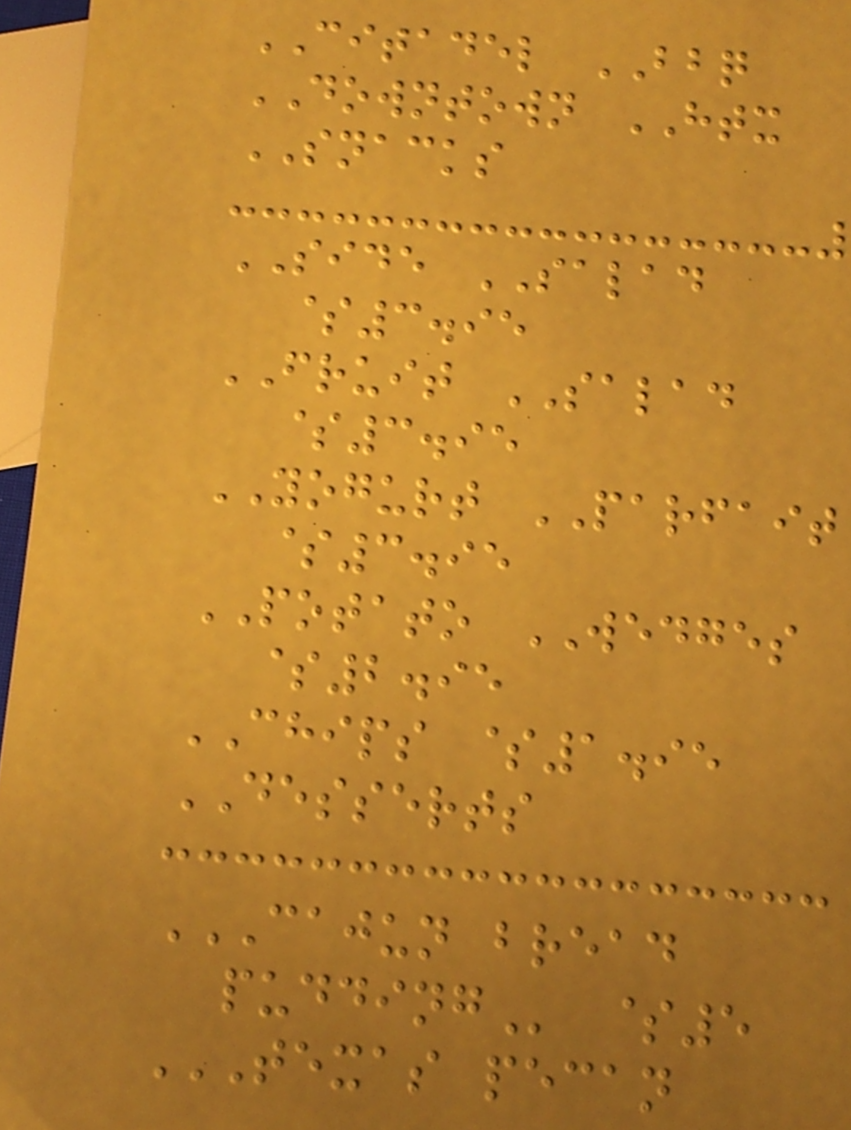CITADEL BBQ
DOWNTOWN HTX
SNACKS
SIDE SALAD
$3.95
FRUIT SALAD
$3.95
YOGURT PARFAIT
$3.95
POTATO WEDGES
$2.95
CHIPS $1.95
DESSERTS
CAJUN BREAD
PUDDING $5
TEXAS PECAN
